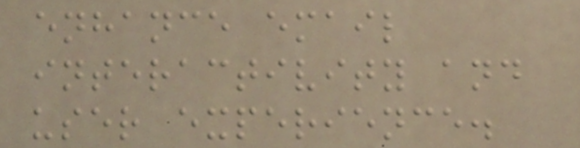enhance email
interactivity and
user experience.
